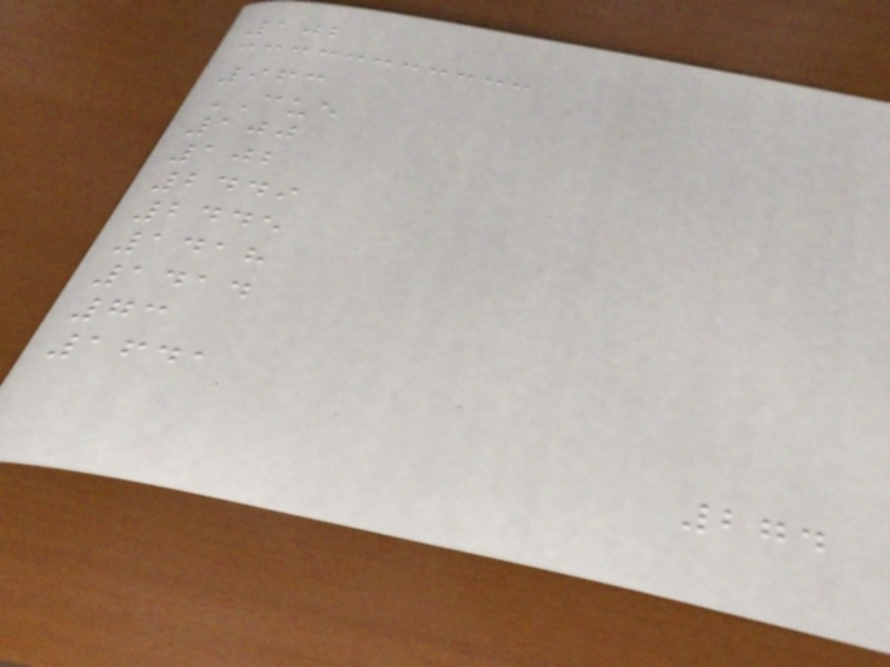102
963
CUE
100
102
2449
2445
1418
1414
73
1641
274
